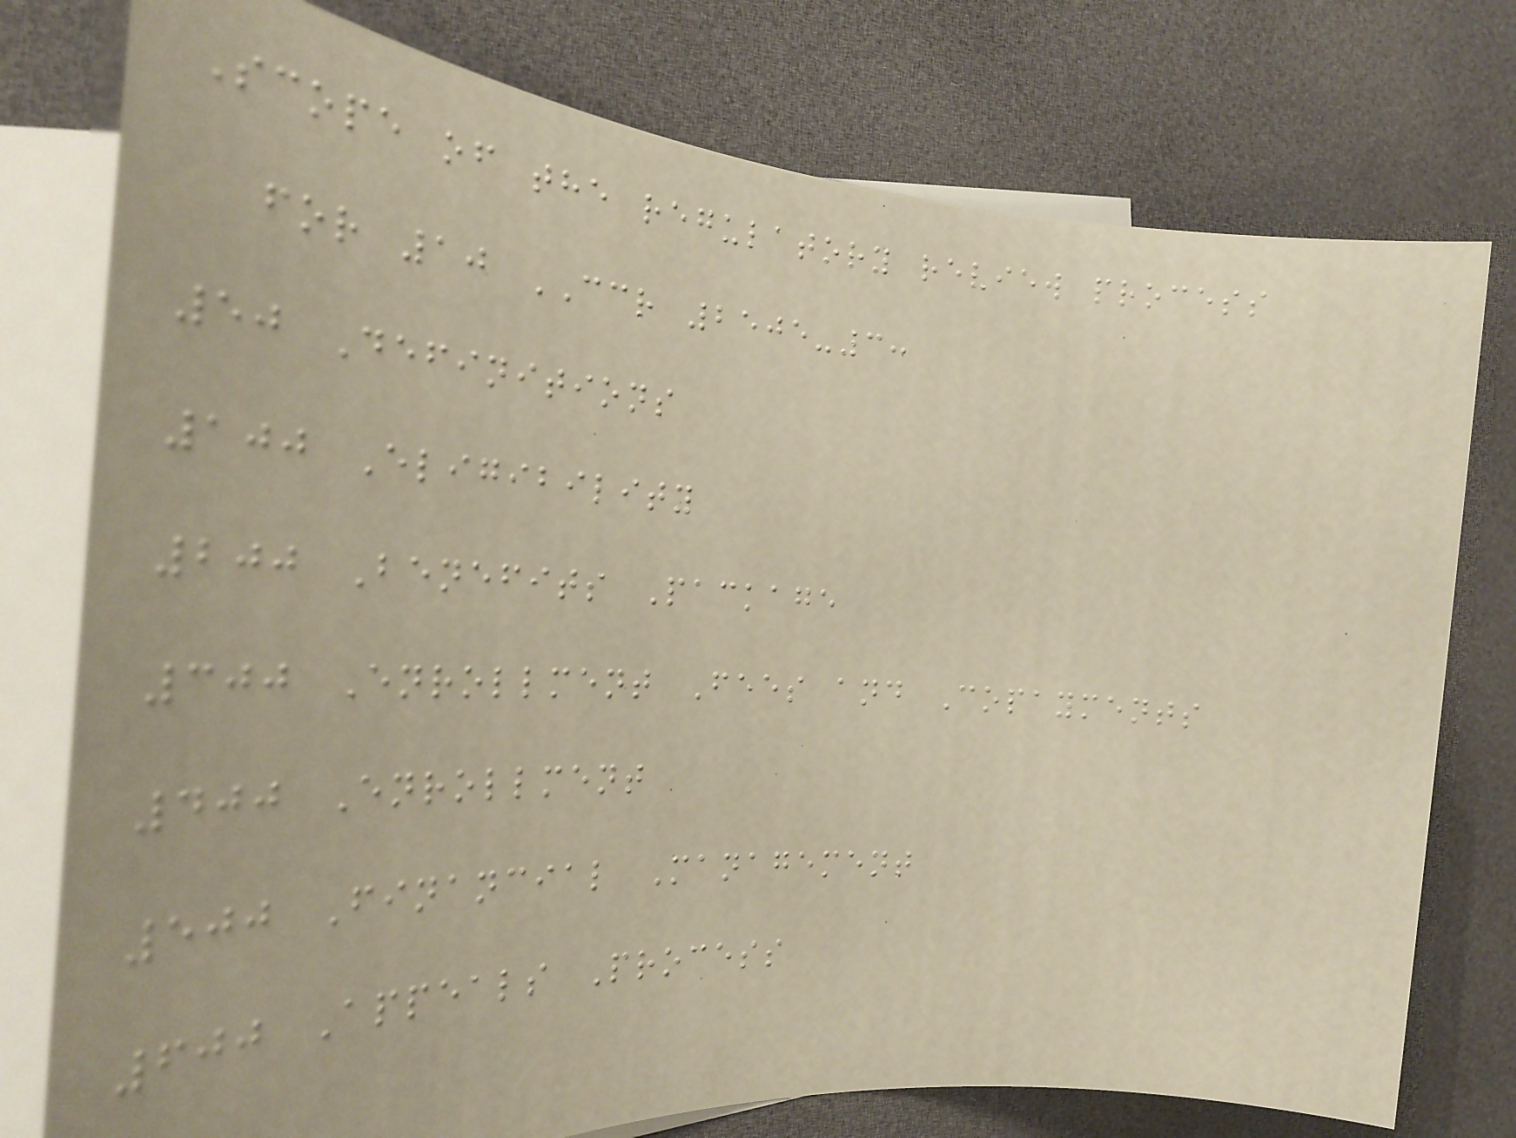Scope of the regulatory review process
for 10 CCR 2505-3:
50 Definitions
100 Eligibility
200 Benefits Package
300 Enrollment Fees and Copayments
400 Enrollment
500 Financial Management
600 Appeals Process
